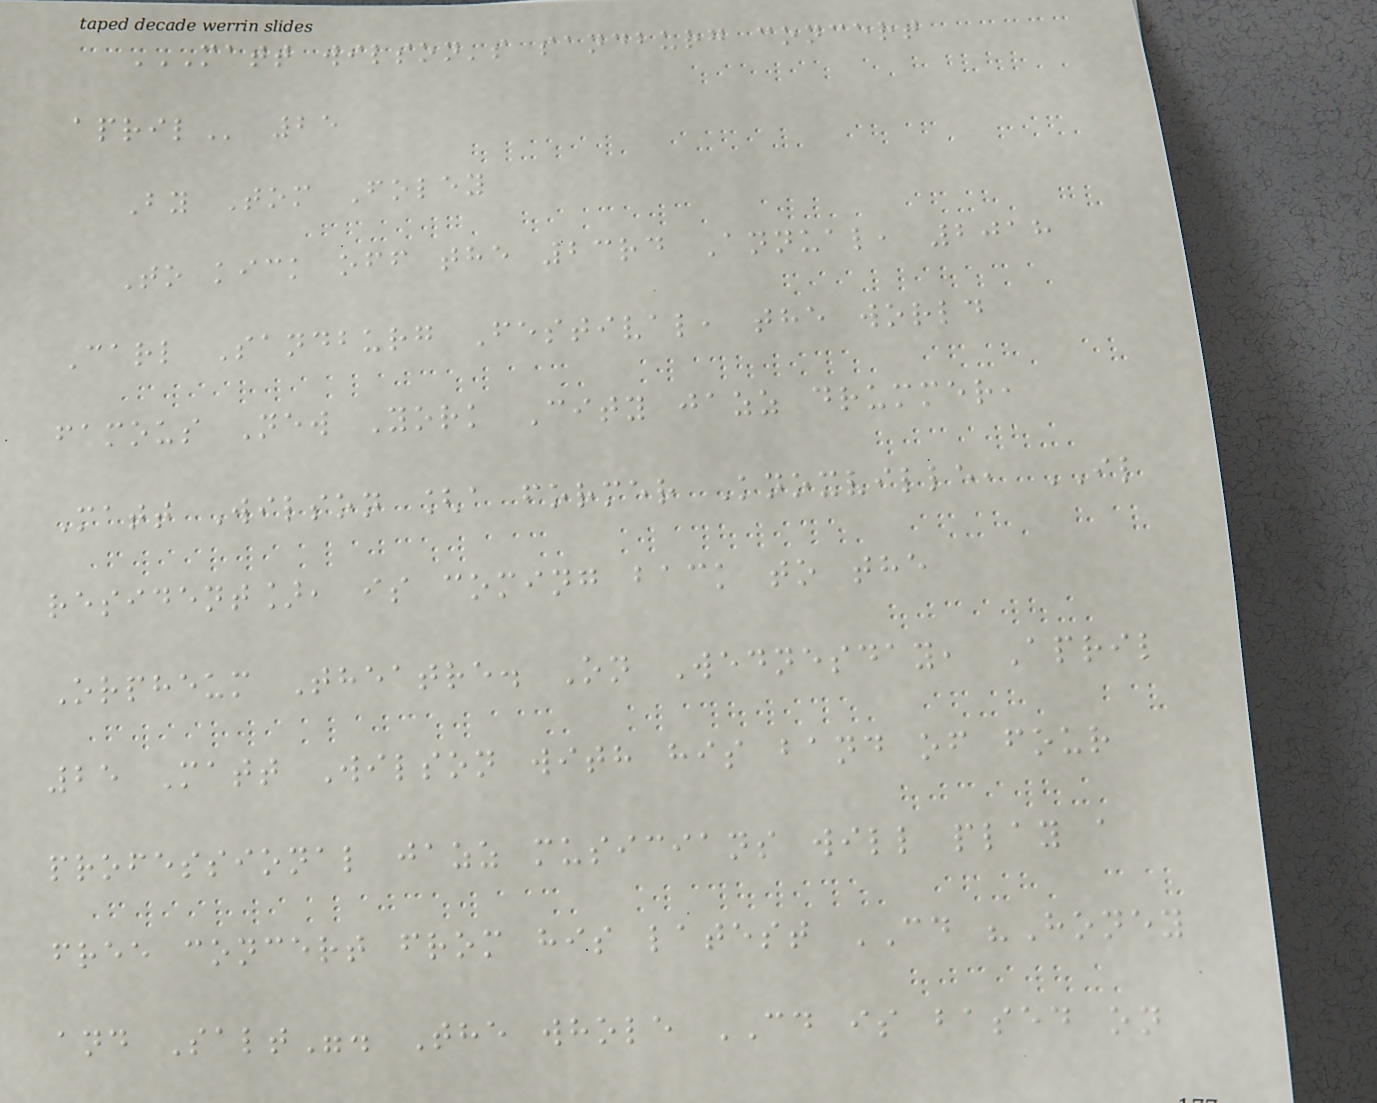MATT WILSON'S SANDBURG CONCERT
APRIL 25
By Tom Foley
To kick off the 23rd Annual, 2018
Carl Sandburg Festival, the world
famous New York City jazz drummer,
Matt Wilson [a former Knoxville, IL
resident], is coming back to the
Orpheum Theatre. On Wednesday, April
25 Matt Wilson with his band of four
professional jazz musicians will play a
free concert from his latest CD "Honey
and Salt". The whole CD is based on
